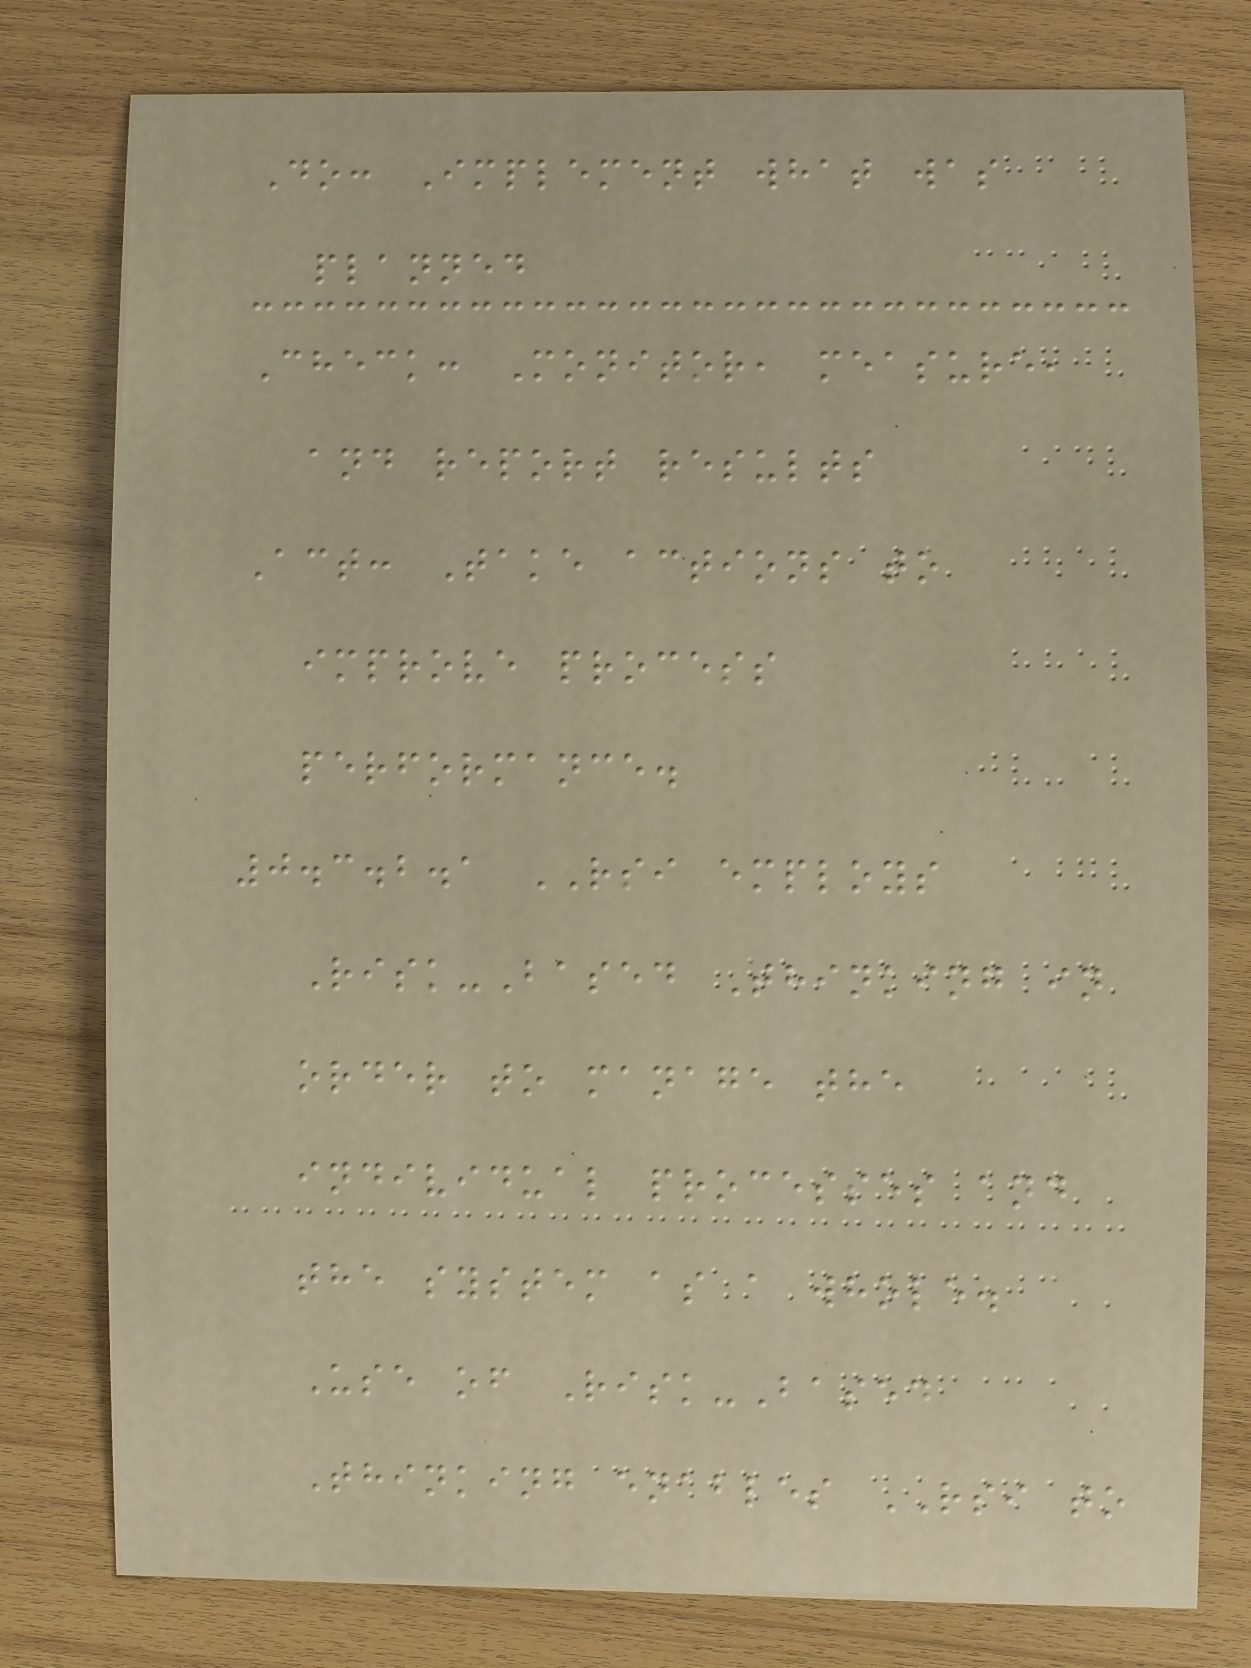Do: Implement what was
planned
Check: Monitor, measure,
and report results
Act: Take actions to
improve process
performance.
0.3.2.1 RSI employs
Risk-Based Thinking in
order to manage the
individual processes and
the system as a whole.
Use of Risk-Based
Thinking enables RSI to
